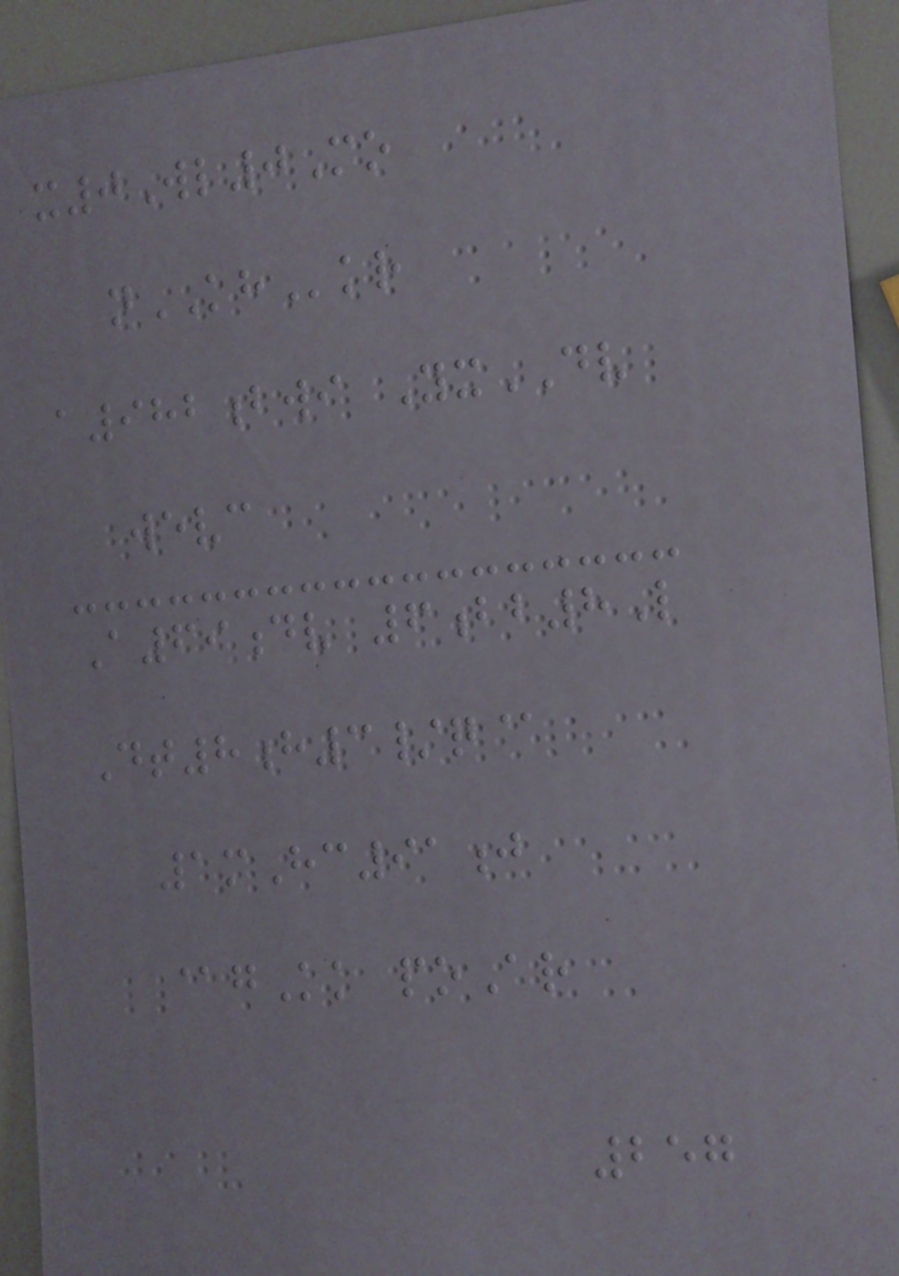x0Wl0Mo
nKHkr
a982bwi YxDV
wevc
A69dv 6bb8L
Dt8h3/q@
1mHc91j
@gKk poAr
257
